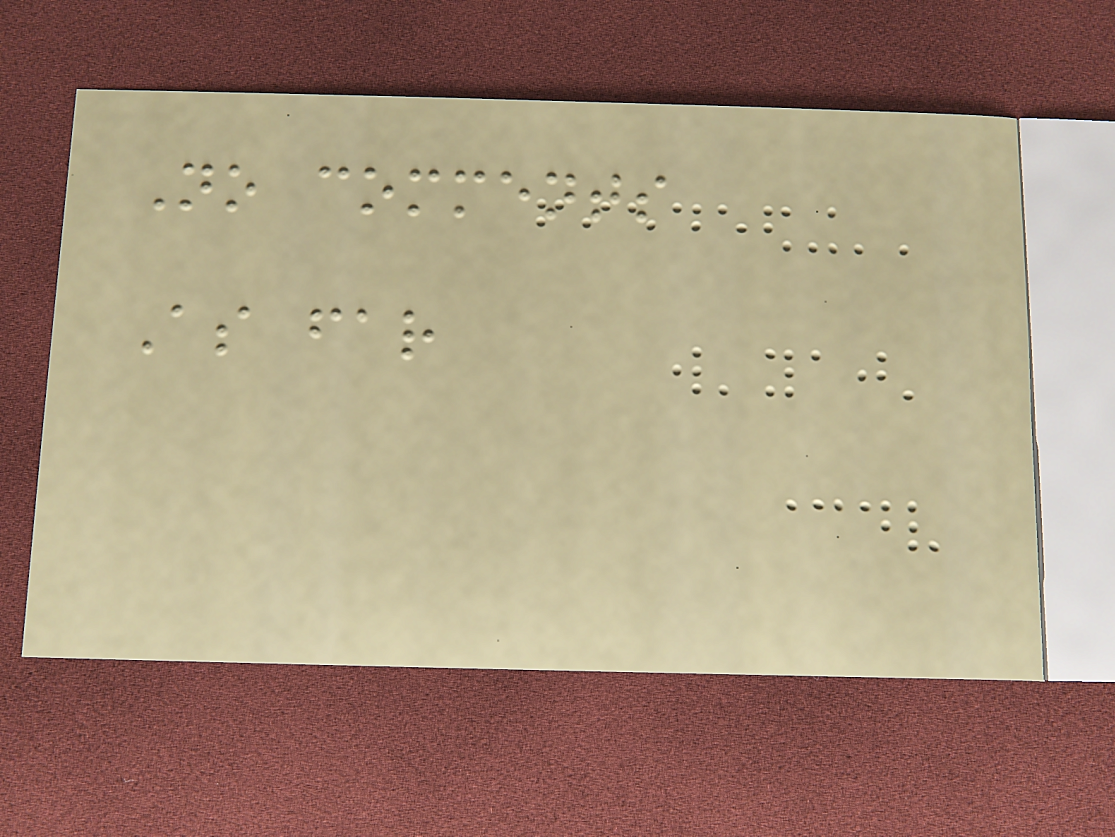No comments
As far
